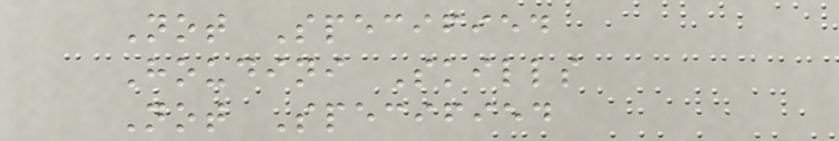Not Specified
Houdini Skills
Not Specified
